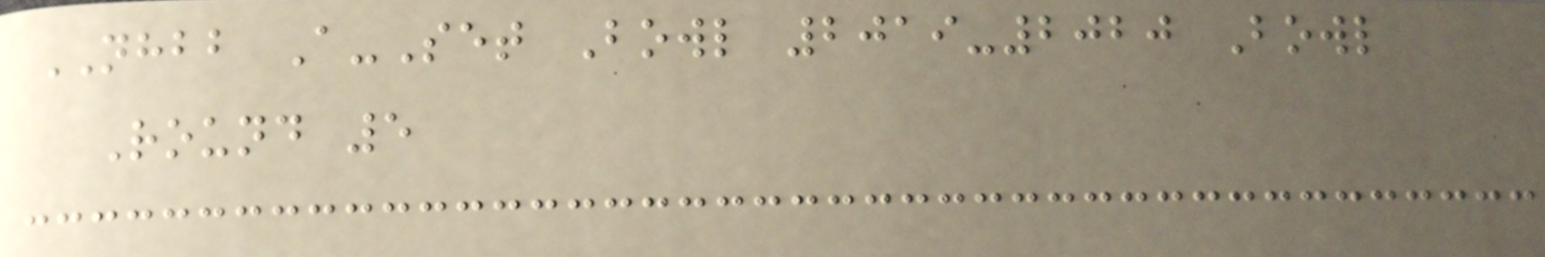NHBB A-Set Bowl 2019-2020 Bowl
Round 5
